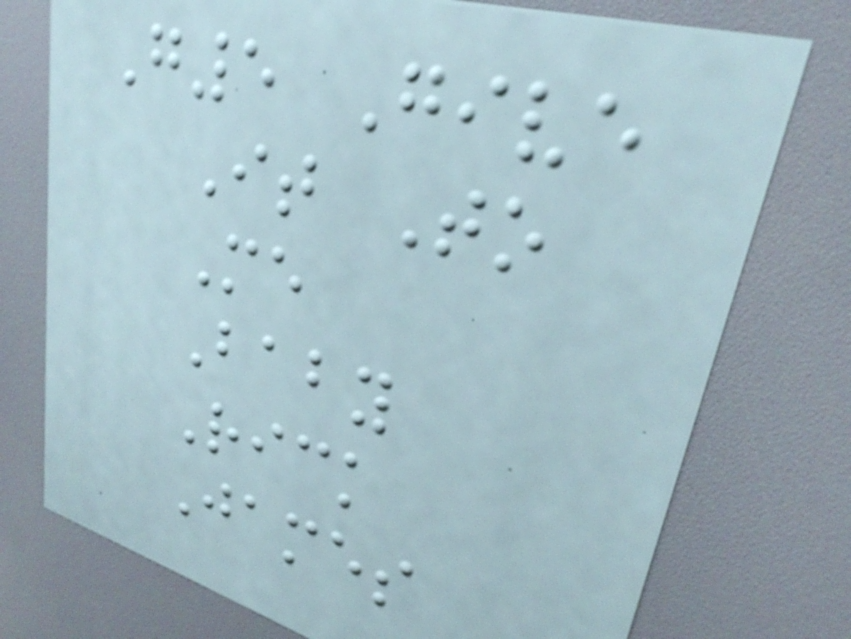G5 Give
It To
Me
Baby
Rick
James
